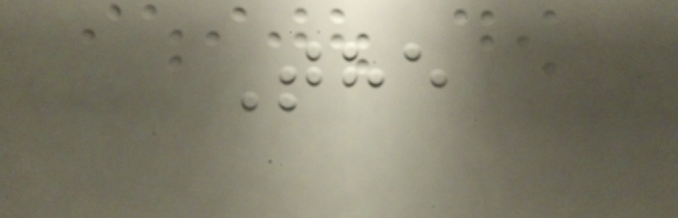The
